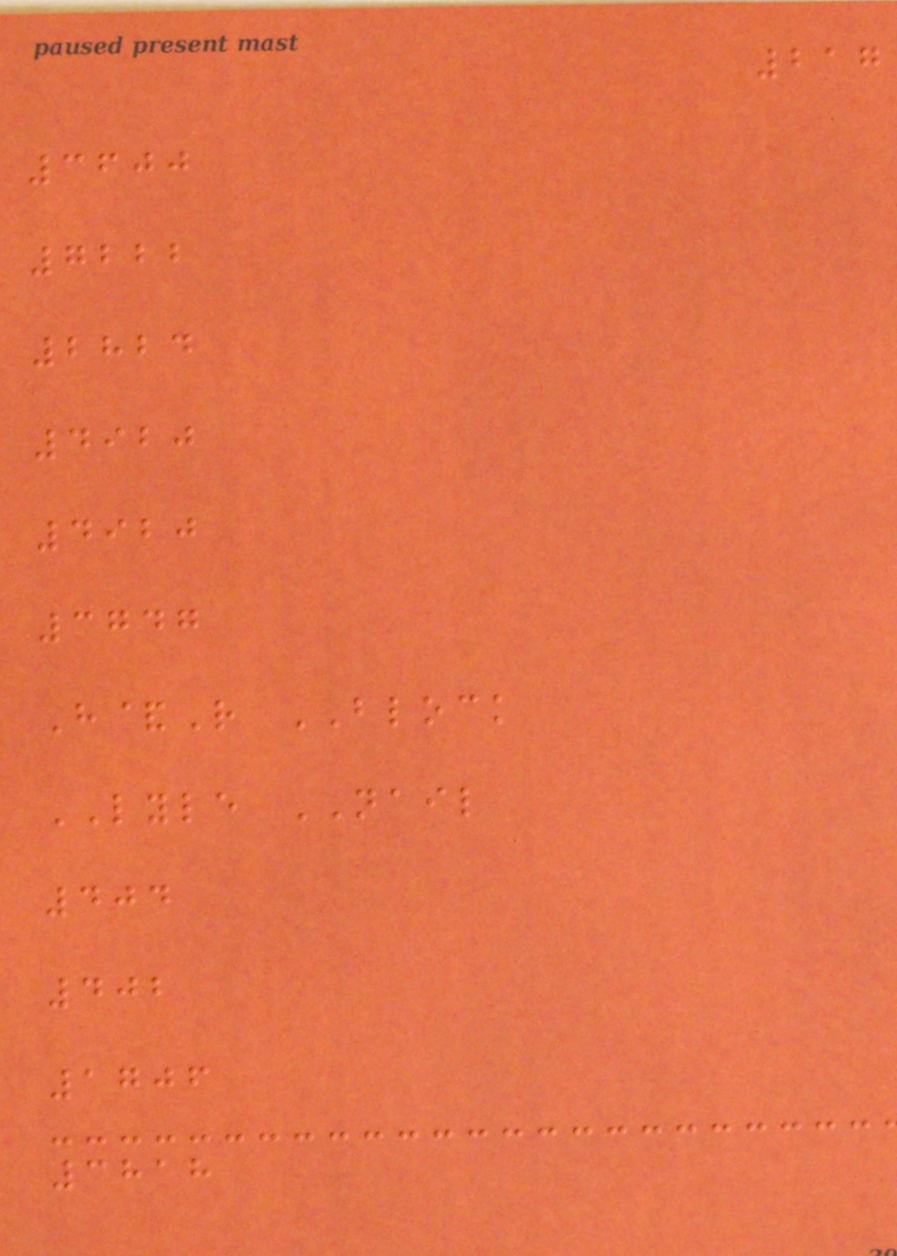217
3600
7222
2824
4920
4920
3747
H&R BLOCK
LYLE NAIL
404
402
1706
3818
